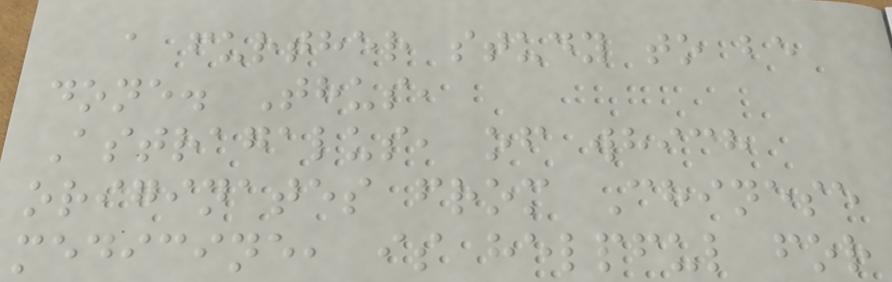a further study to be
done. Thus,
Astragalus, of which
originates from Chinese
medicine, is helpful for
